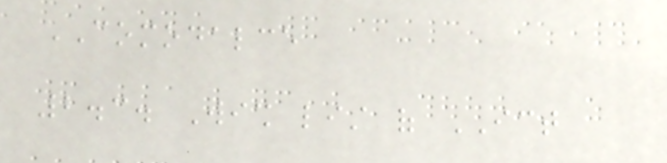COMODALCE
2.3. Wish list of ICT
